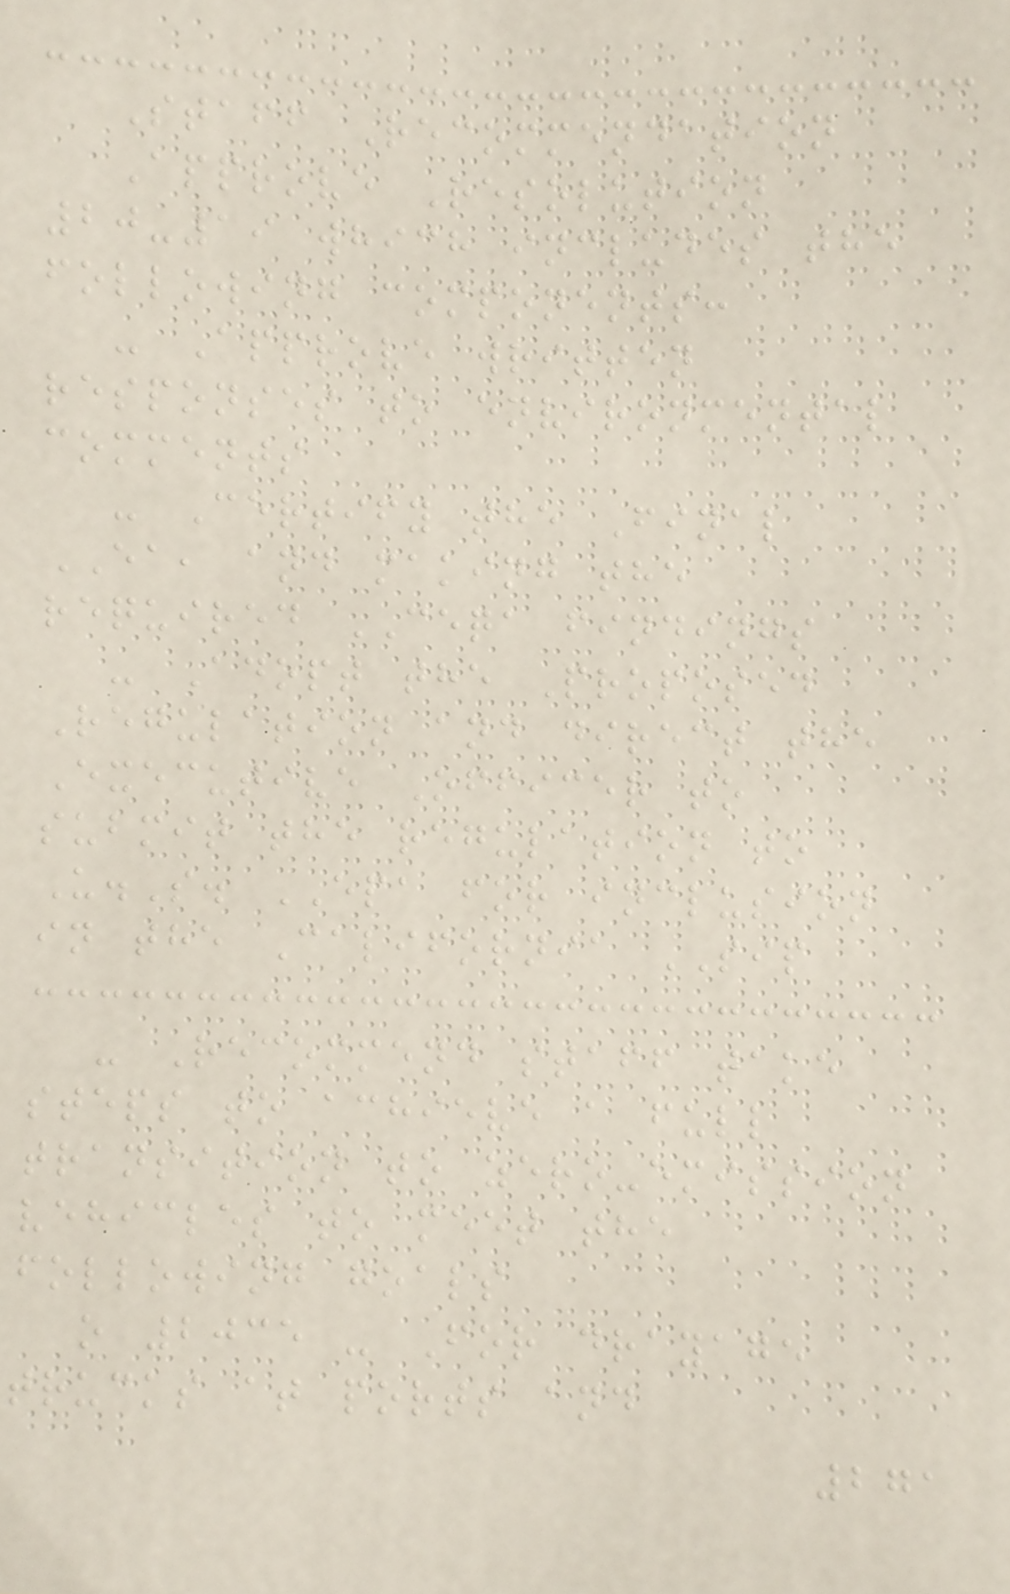Staff Recommendation
Approve Resolution
20-19 which includes the
following components:
- Approve written
responses to environmental
comments
- Certify the Final
EA, and making the
required CEQA findings
- Adopt the Proposed
Regulation and direct the
Executive Officer to
submit the regulation to
U.S. EPA for inclusion
in the California SIP
- Recommend staff take
steps to achieve a full
transition to zero-emission
vehicles to meet the
following goals
o 2035 - For drayage
trucks at ports and
271
